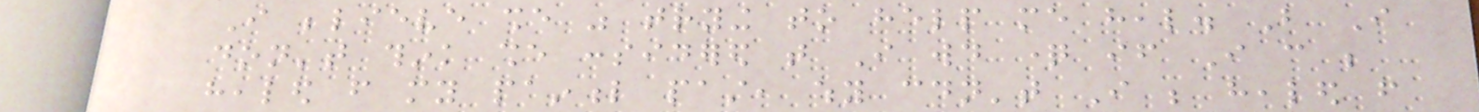I believe she was trying to help me heal. But I
don't think she considered that I would question if I can be
healed from my painful past, why couldn't I be healed from
